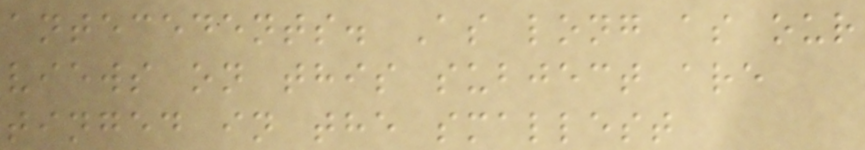antecedents. As long as our
views on this subject are
tinged in the smallest
